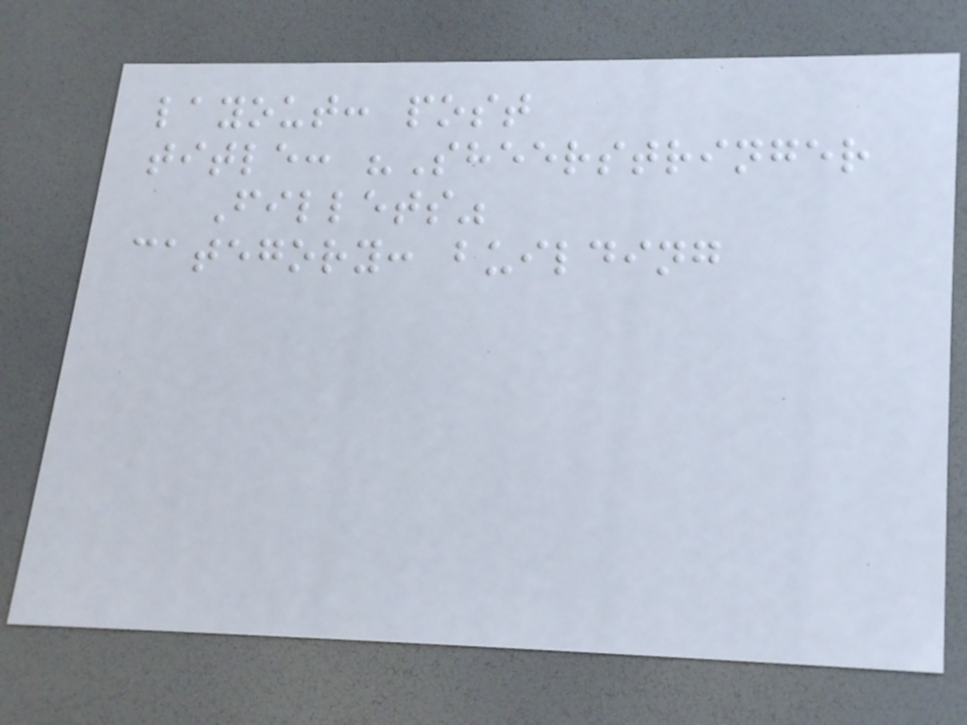layout: post
title: "Sheerstringer
Fillets"
category: building
